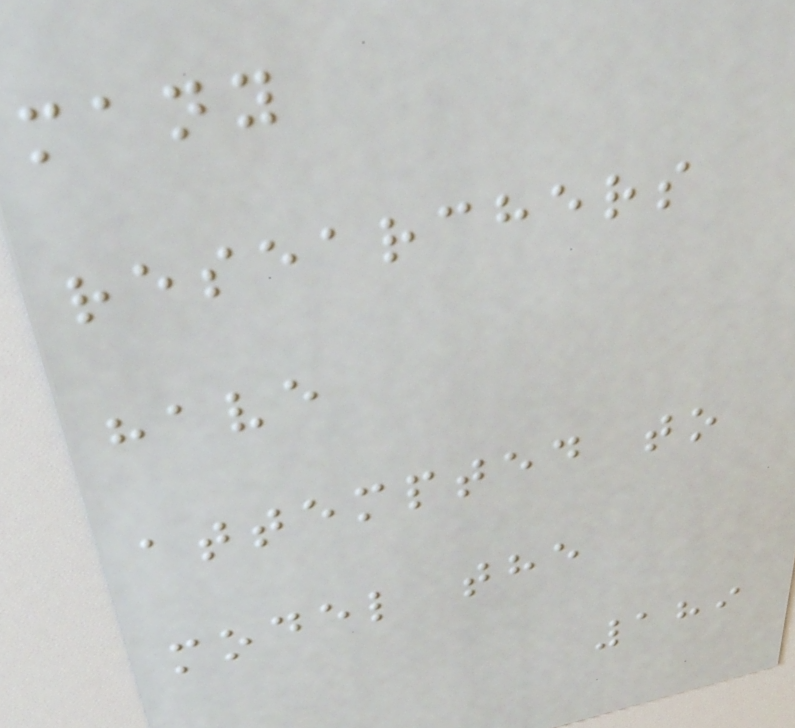many
researchers
have
attempted to
model the
189
